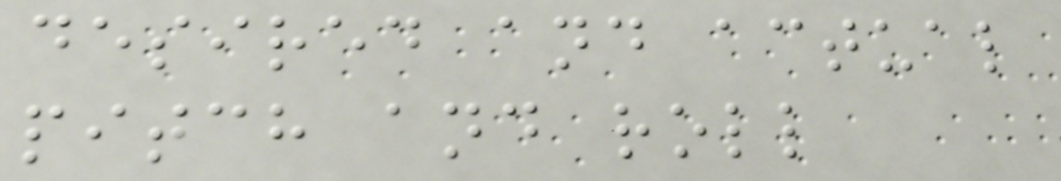desired and actual
pitch and roll
